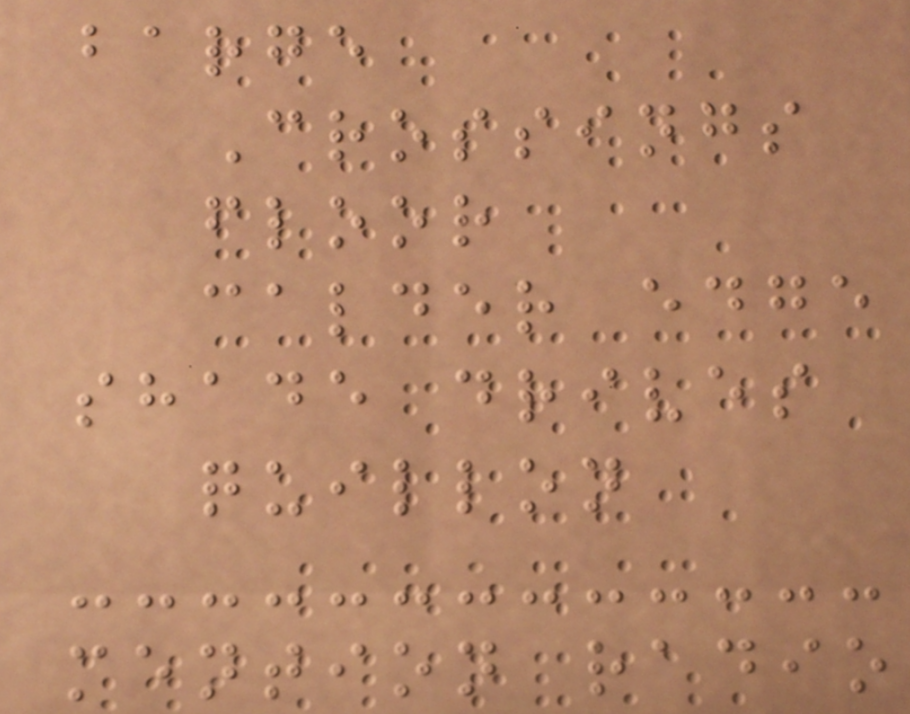barge
Crossings
floor
calder edge
shade drives
quillon
mention radio
